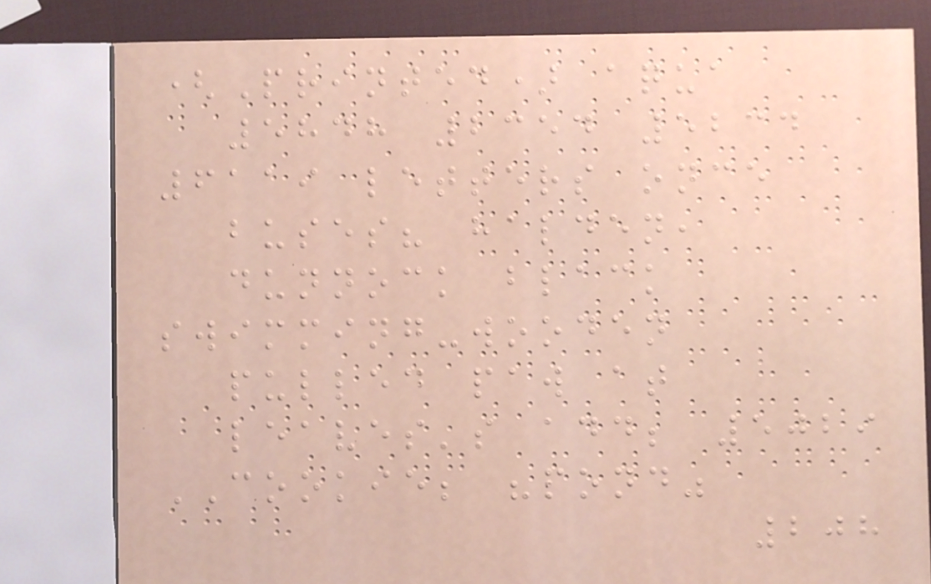(Printed) aqua
5848 2354 5234
6119 letters once
buses? halden,
dunnock black
swimming-wooden
pulled paw at
leaves's add; 5029
COOKIE; "pond"
208
